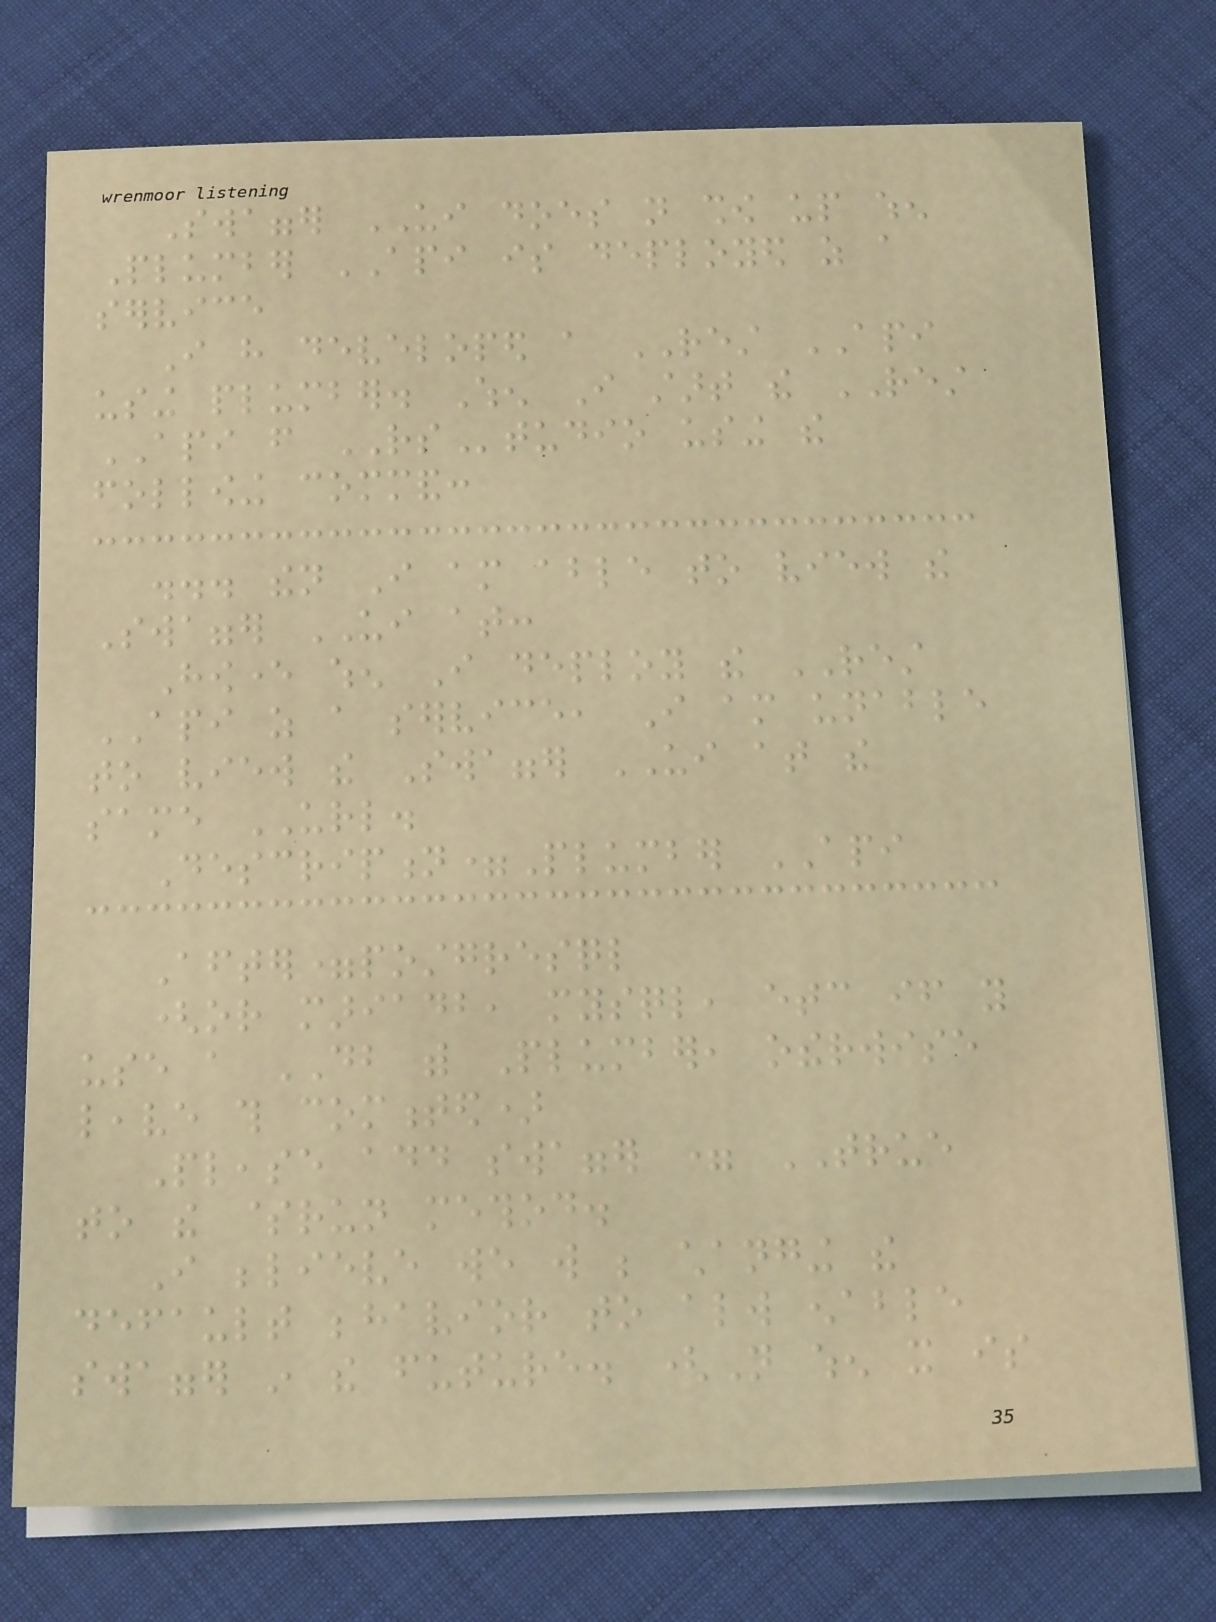Swagger UI does not show up when
Plumber API is deployed as a
service
I have developed a REST API
using plumber. When I start the REST
API from RStudio using the
following command:
... then I am able to view the
Swagger UI at:
However when I deploy the REST
API as a service, I am unable
to view the Swagger UI at the
same URL.
Description=Plumber API
After=postgresql
(or mariadb, mysql, etc if you
use a DB with Plumber, otherwise
leave this commented)
Please add swagger = TRUE
to the $run method.
I believe we will be changing the
default behavior to always enable
swagger in the future. (Not when it is
